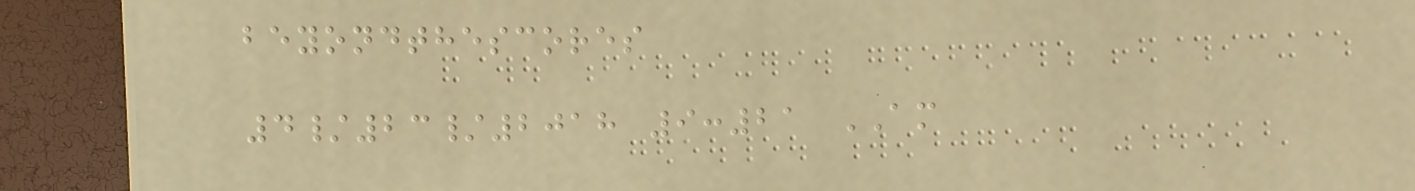beyondthescores
4/23/2018 9:21 AM
